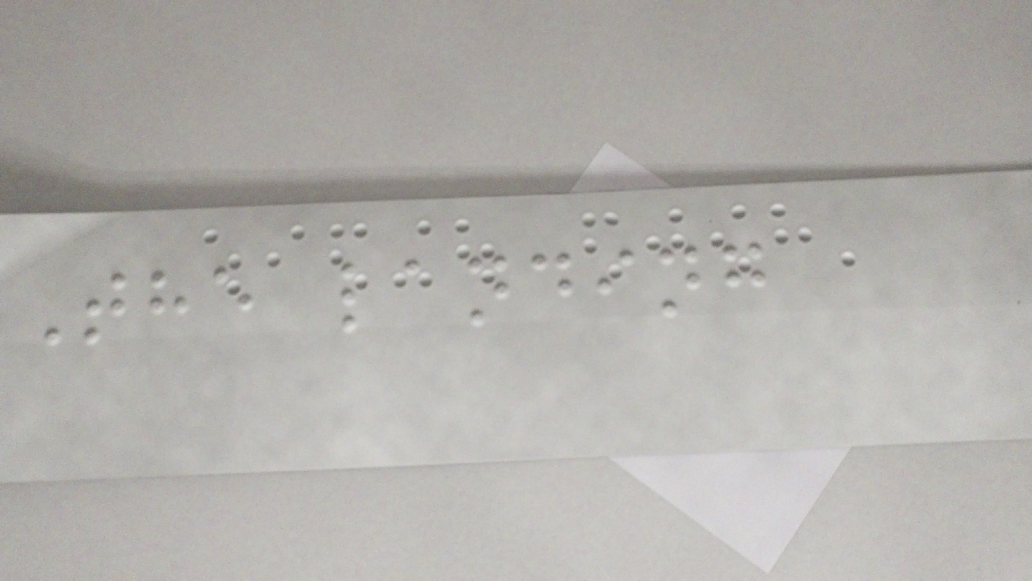The landing
